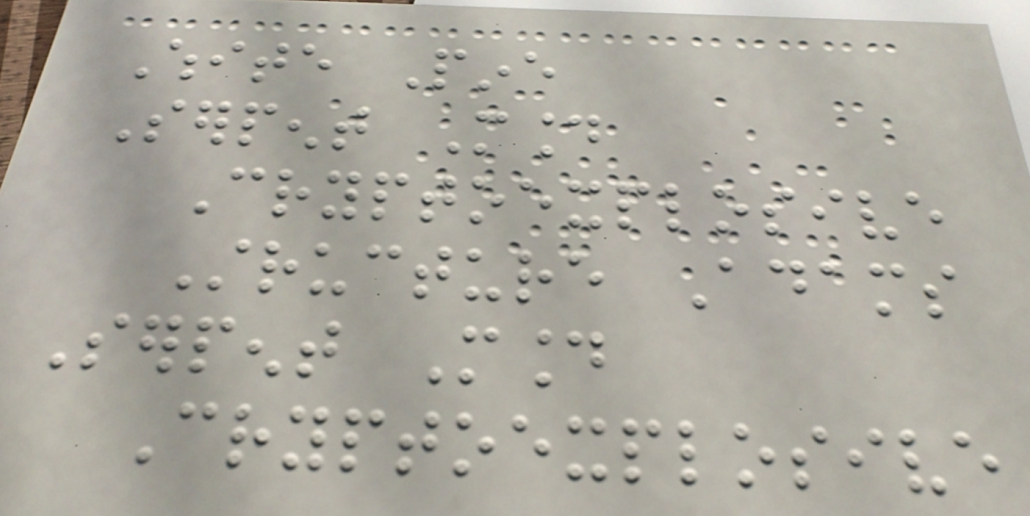White Pine
Serpent Mound
Cryptoexplosive
Structure Adams
Serpent Mound
Cryptoexplosive
